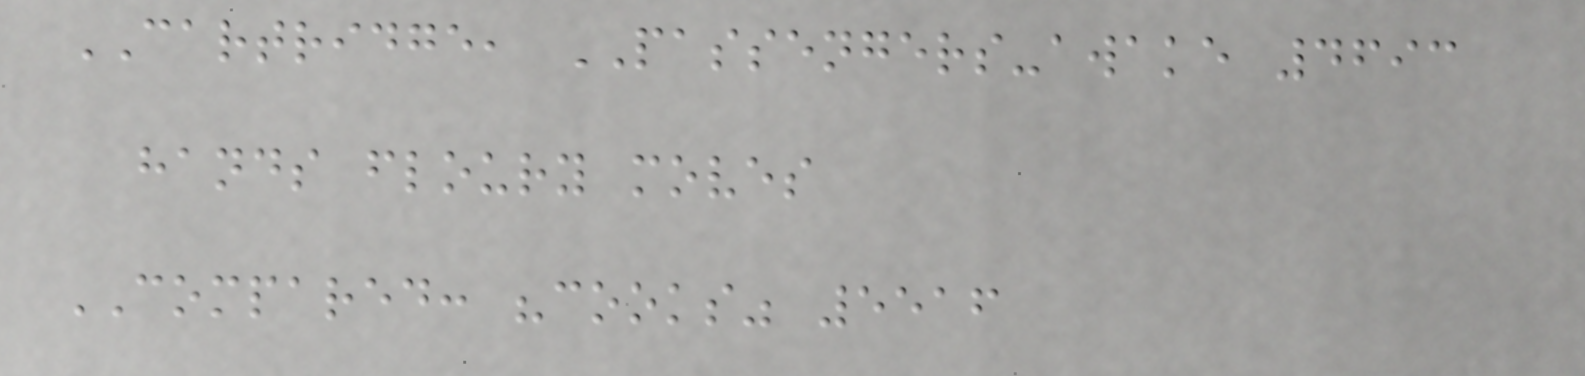CARTRIDGE, PASSENGERS-awake 4693
hands floury moves
COMPARED: "cooks" 5516
